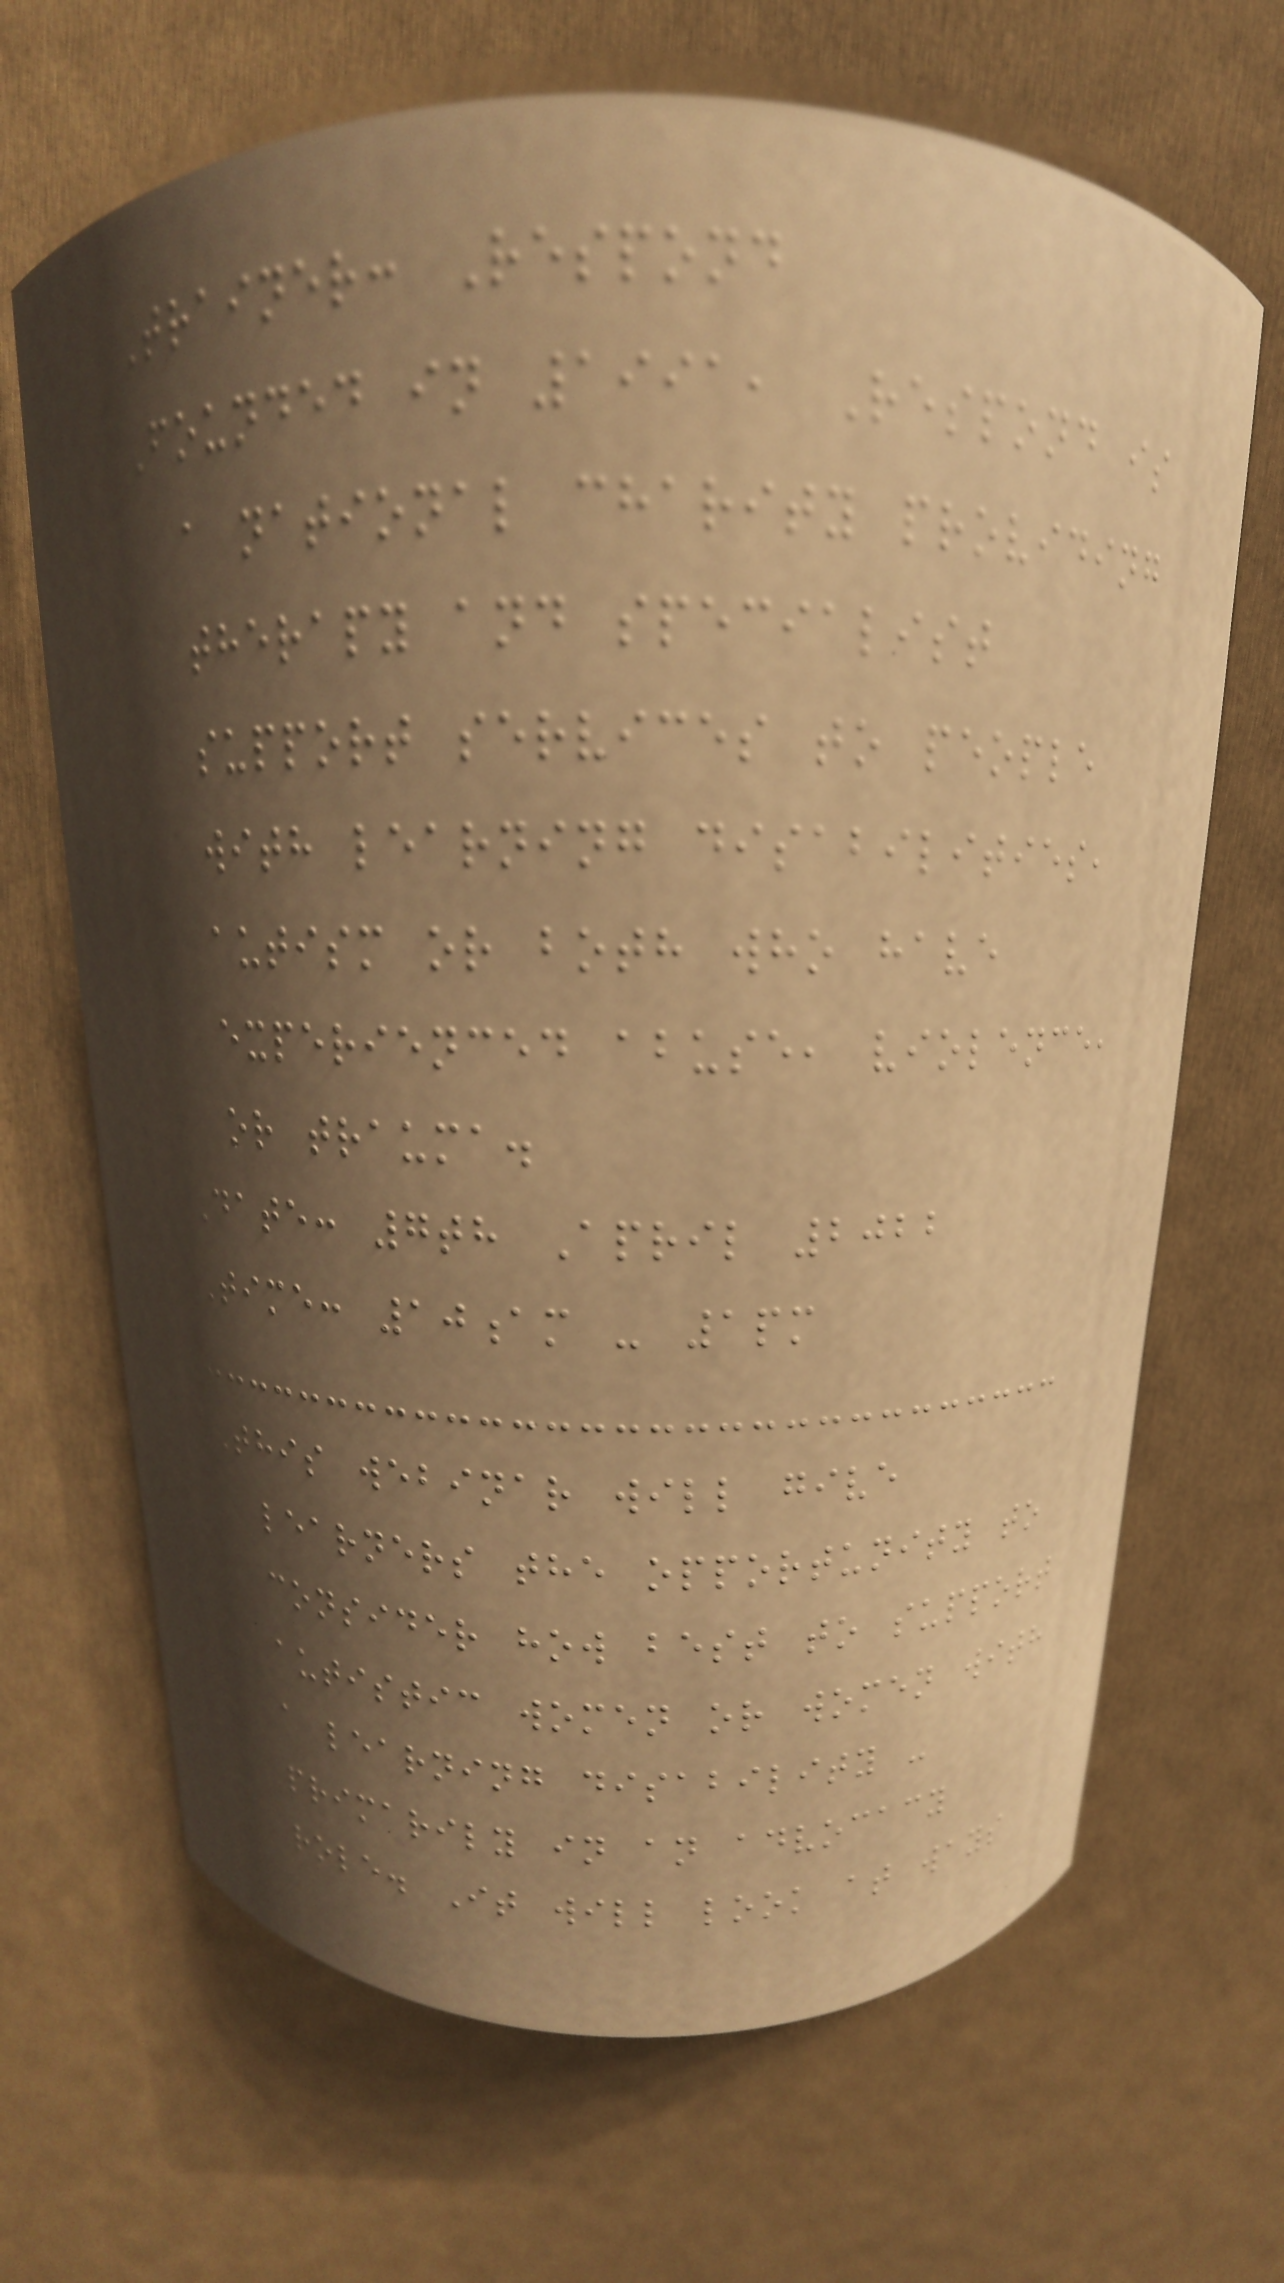Trainer: Respond
Founded in 1991, Respond is
a national charity providing
therapy and specialist
support services to people
with learning disabilities,
autism or both who have
experienced abuse, violence,
or trauma.
Date: 7th April 2022
Time: 10am - 1pm
This webinar will give
learners the opportunity to
consider how best to support
autistic women or women with
a learning disability -
primarily in an advocacy
role. It will look at ways
